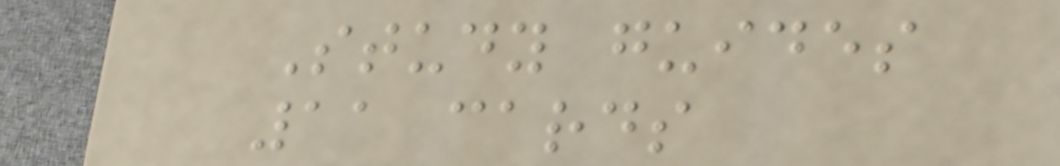Study guides
11 cards
